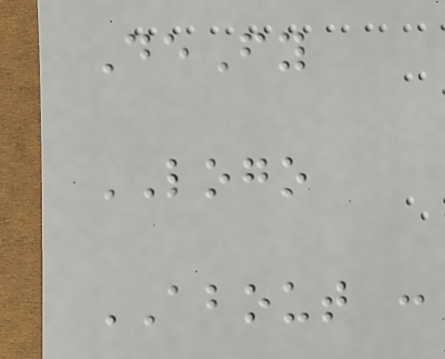DeFy
LOGO
ABOUT :
